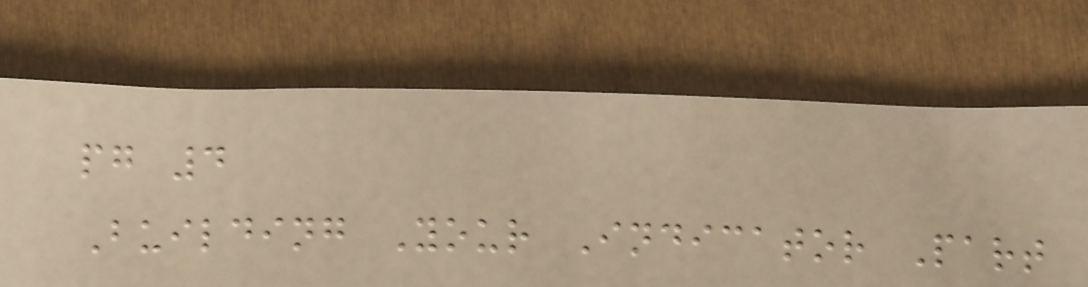pg 4
Building Your Indicator Part
